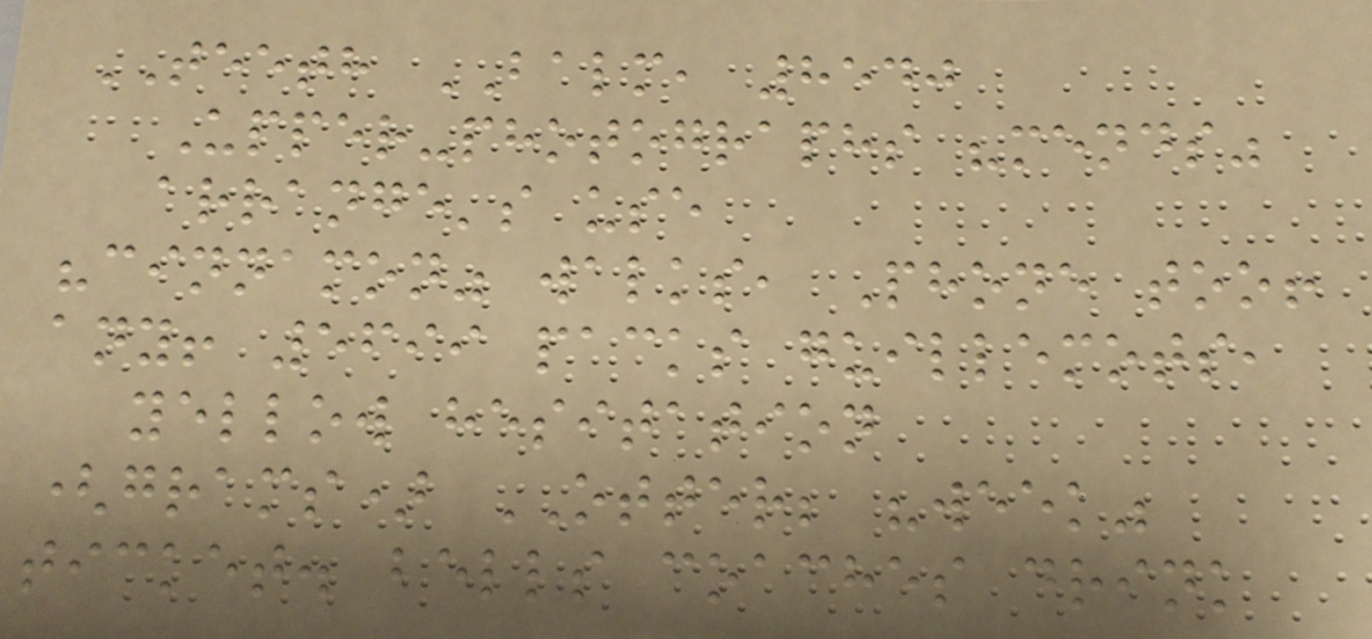TEETH BALM, 8540
Upper-photographs "mends"
arrange's use
"cinnamon" walks, Phone too!
any! 5699 packs guillemots,
yellow hesitation
(grams) OTTER; "week"
ticket. bells coaches drink
